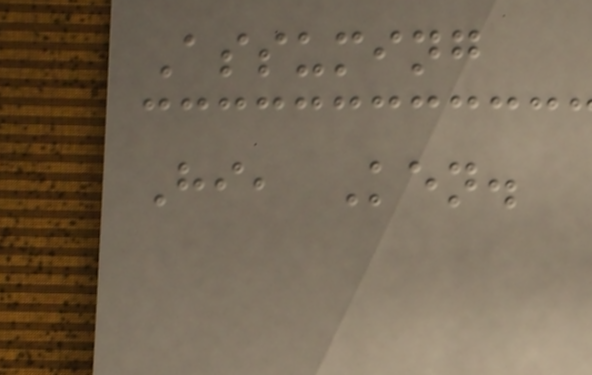Assuming
Hi, Ken.
